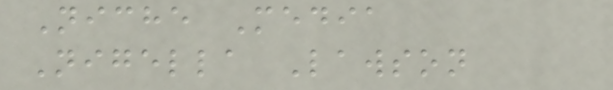Niche Media
Nigella Lawson
